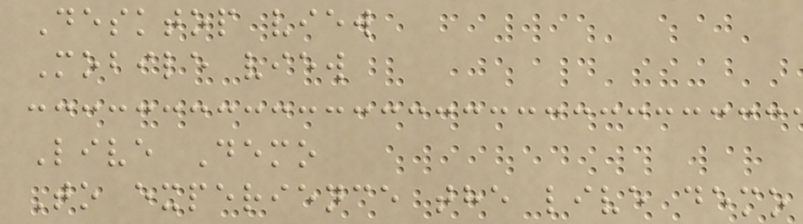Desktop view
Mobile view
Live Demo
To experience the live demo
